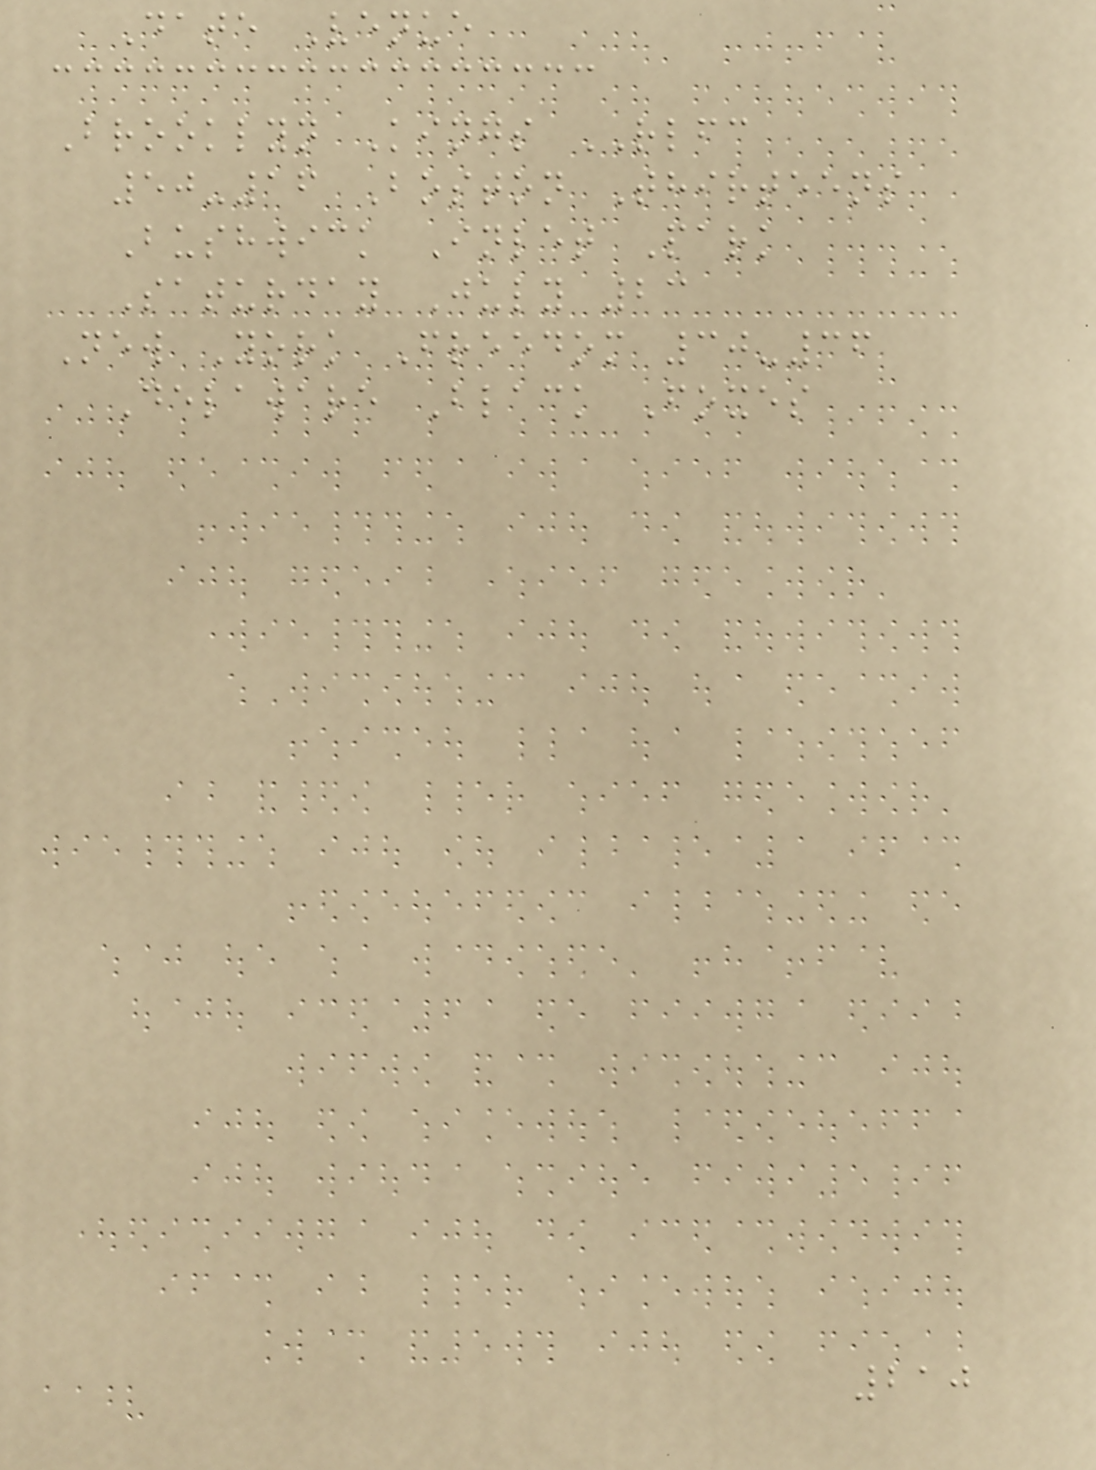Date Venue
Brooklyn Kings RLFC
50-16 Boston Thirteens
Bushwick Inlet Park
Saturday July 23
New York Freedom 30-36
Delaware Black Foxes
210
